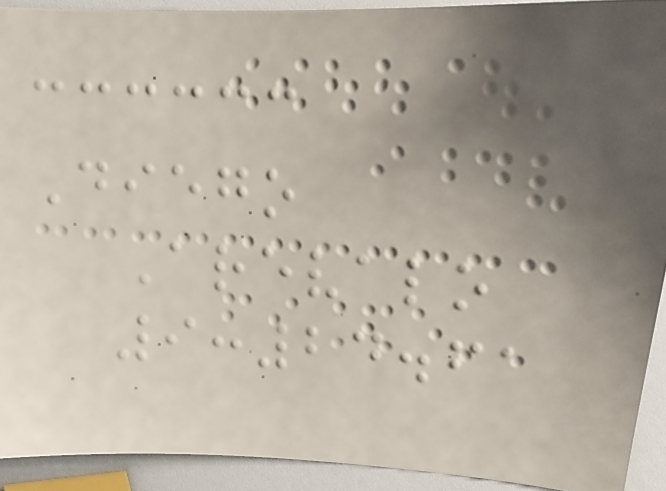Diego
Arevalo
9:24.61
